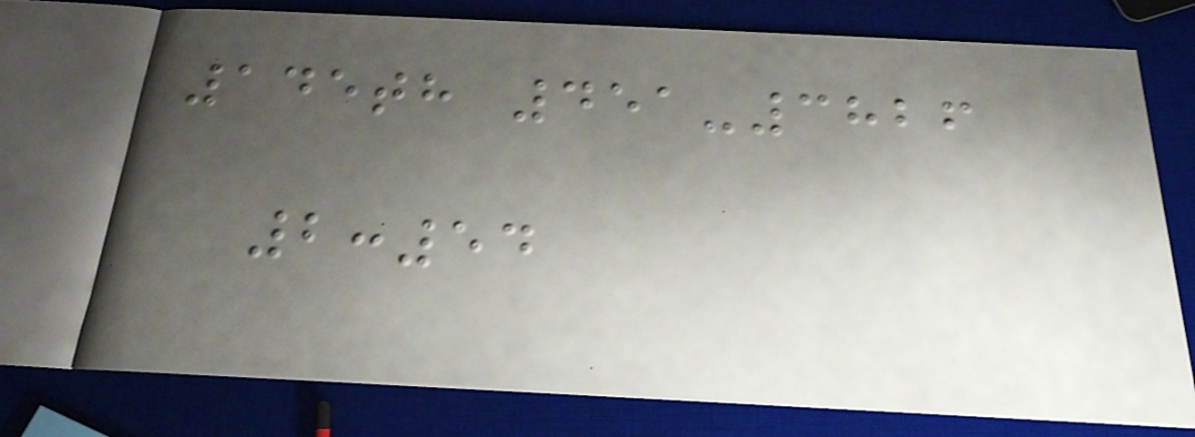145th 451-3826
2:54
